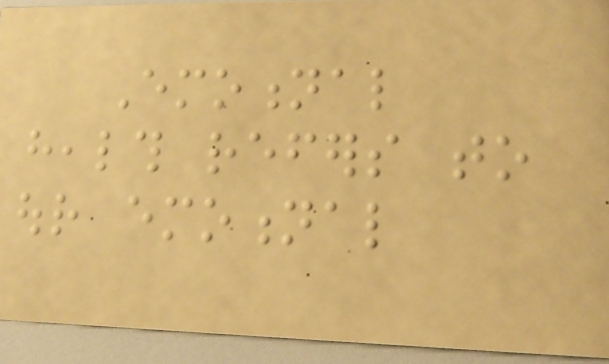Emotional
health refers to
our emotional
